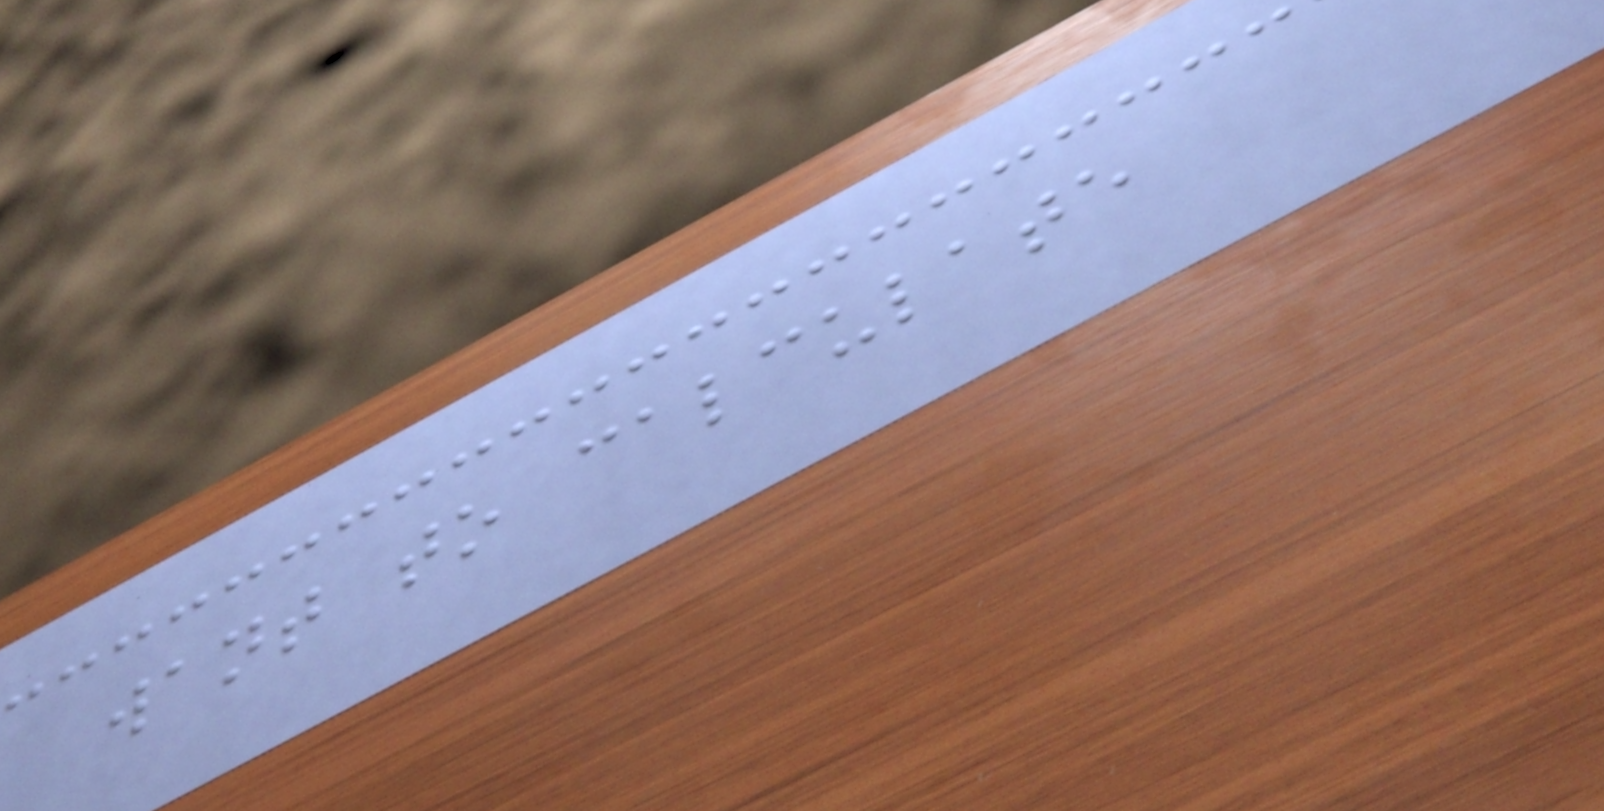want to calculate
